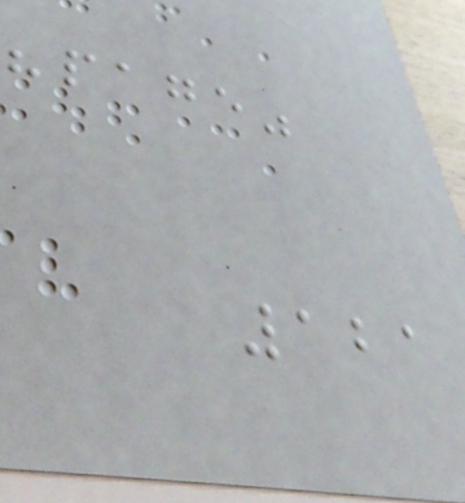"page"
121
